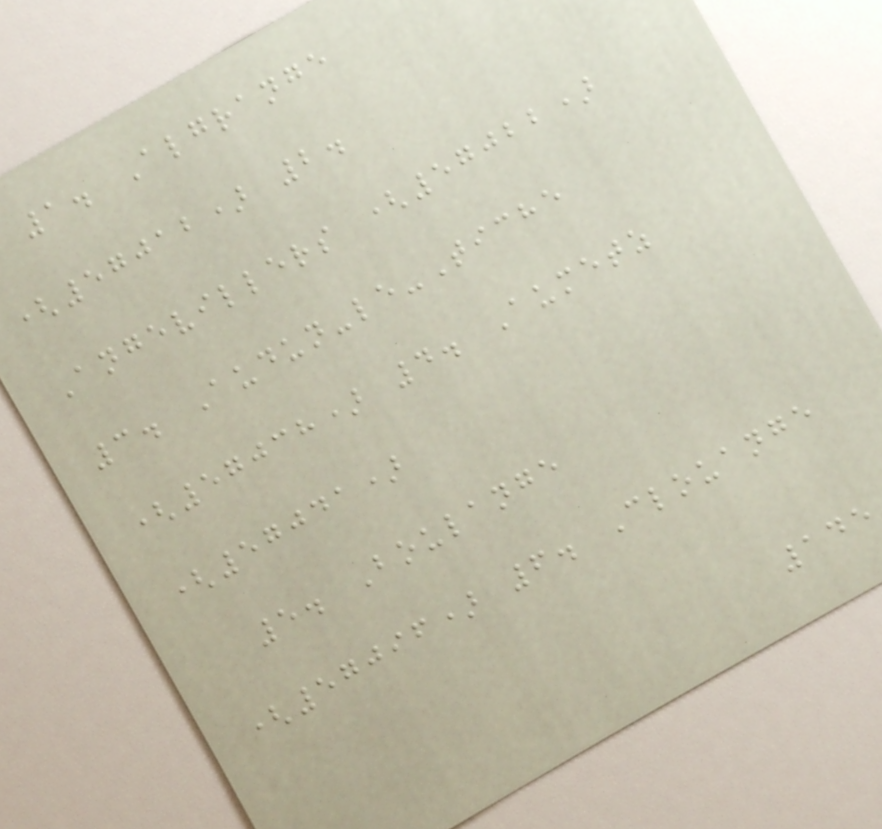1. Algrange
(57012) 2.
Angevillers (57022)
3. Audun-le-Tiche
(57038) 4. Aumetz
(57041)
5. Boulange
(57096) 6. Clouange
145
